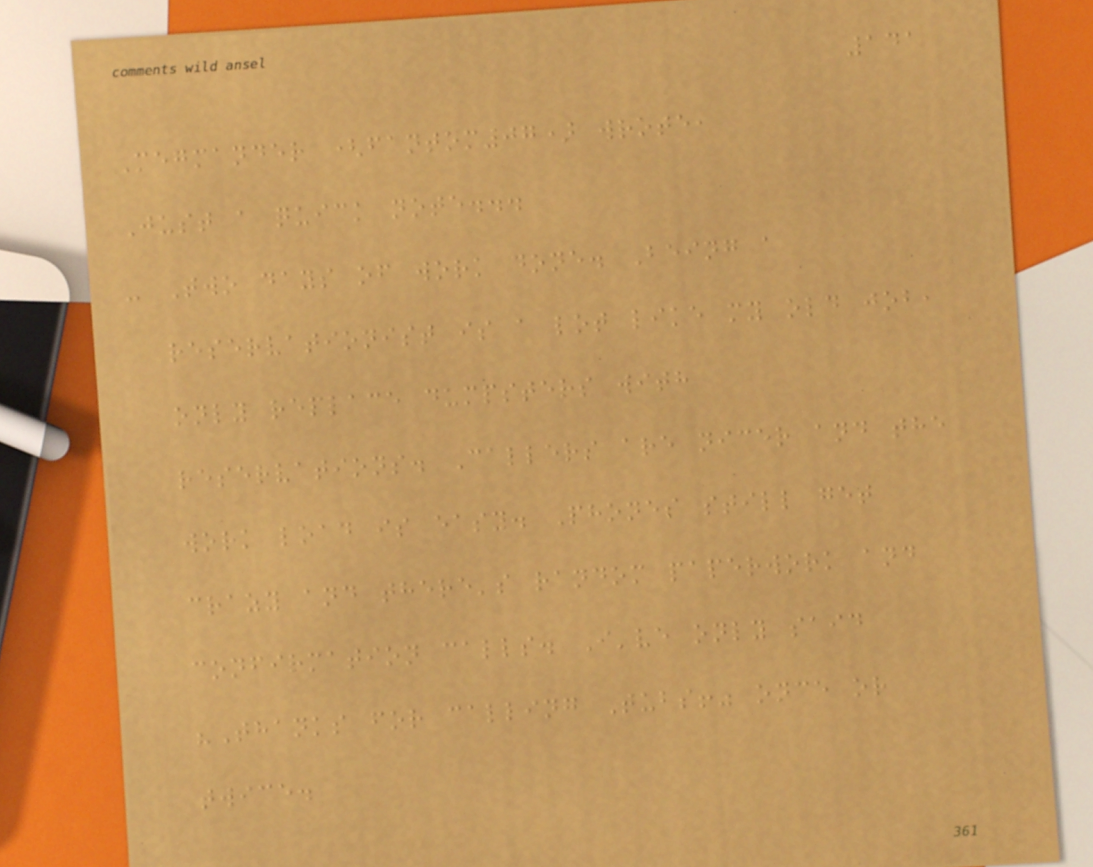141
Megmander (fantom07) wrote,
Just a quick note...
- Two days of work done. Being a
reservationist is a lot like my old job,
only replace dumpsters with
reservations. Callers are nicer and the
work load is easy. Phones still get
crazy and there's random paperwork and
confirmation calls. I've only said
"Thanks for calling Tubs!" once or
twice.
